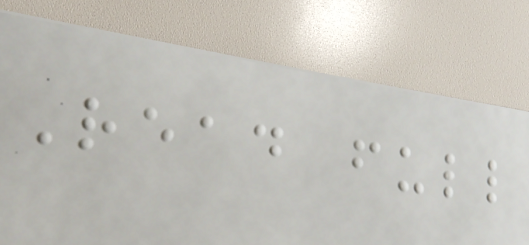Read full
